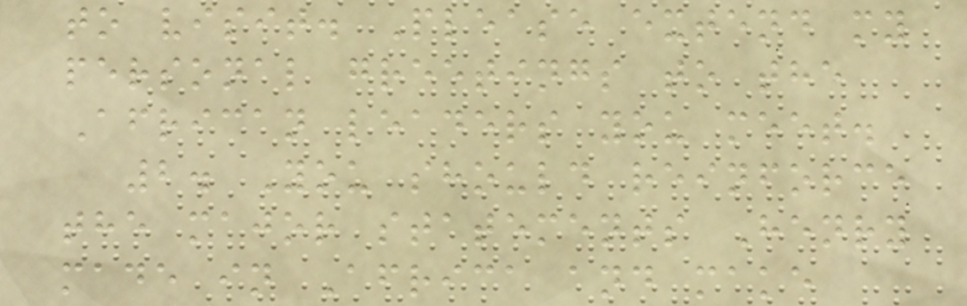to visit. Please extend my
personal greetings to the
African leaders you meet.
2. You should reinforce
the major statements Henry
made in Africa and make
